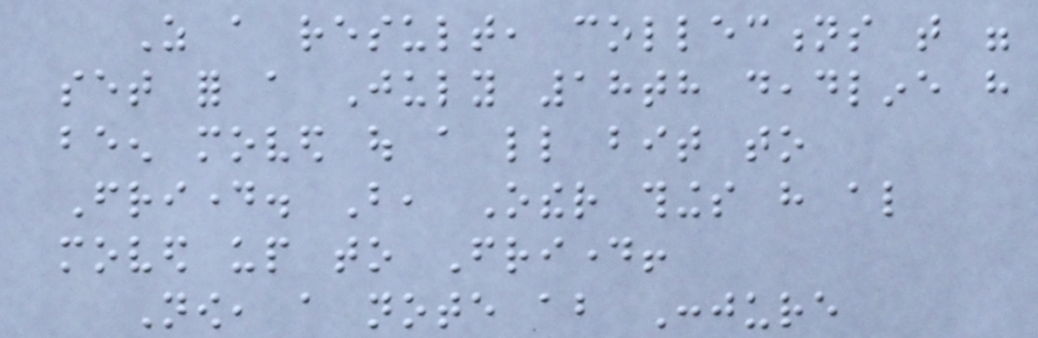As a result, collections that were
set for a July 18th deadline have
been moved out a little bit to
Friday. But, Other things have also
moved up to Friday!
Now, a note about Conjure
